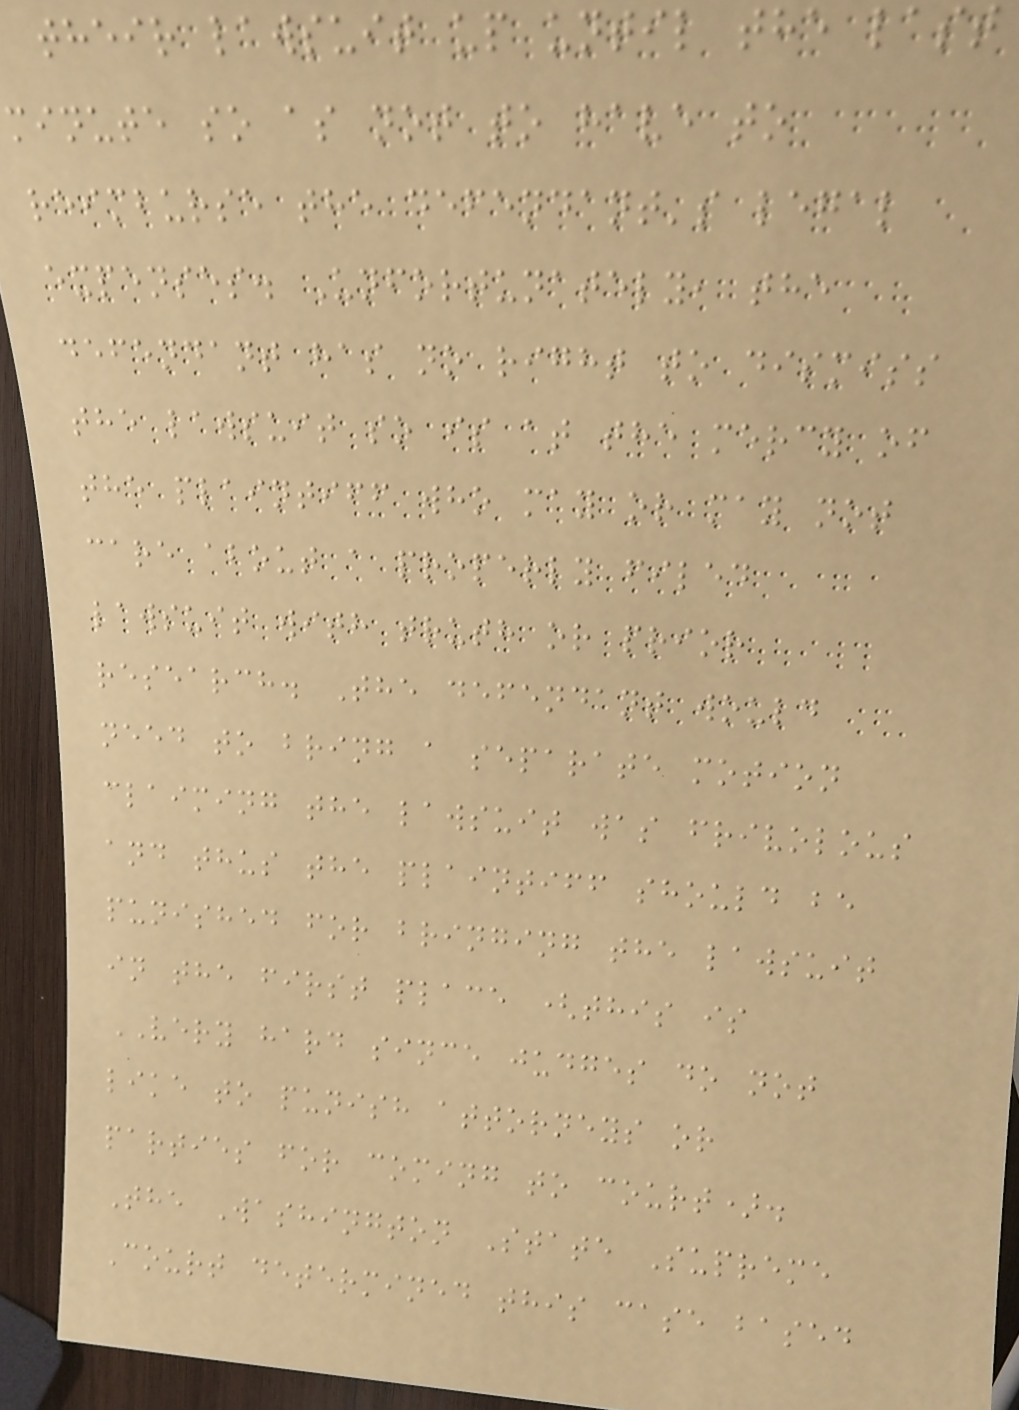their lawsuit up until the last
minute so as not to have to
reimburse the defendant's legal
expenses. Unfortunately, the
defendant has no right to dismiss
the lawsuit so is at the mercy of
the plaintiff who may or may not
care about a properly filed
lawsuit with truth or prior
research. The defendant would
need to bring a separate motion
claiming the lawsuit was frivolous
and thus the plaintiff should be
punished for bringing the lawsuit
in the first place (this is
VERY hard since judges do not
like to punish attorneys or
parties for coming to court).
The Washington State Supreme
Court determined this case based
